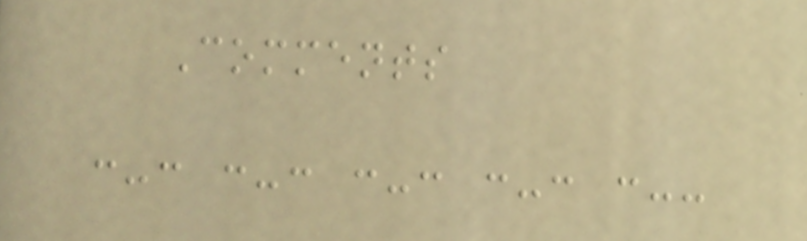Comments
:-: :-: :-: :-: :--
